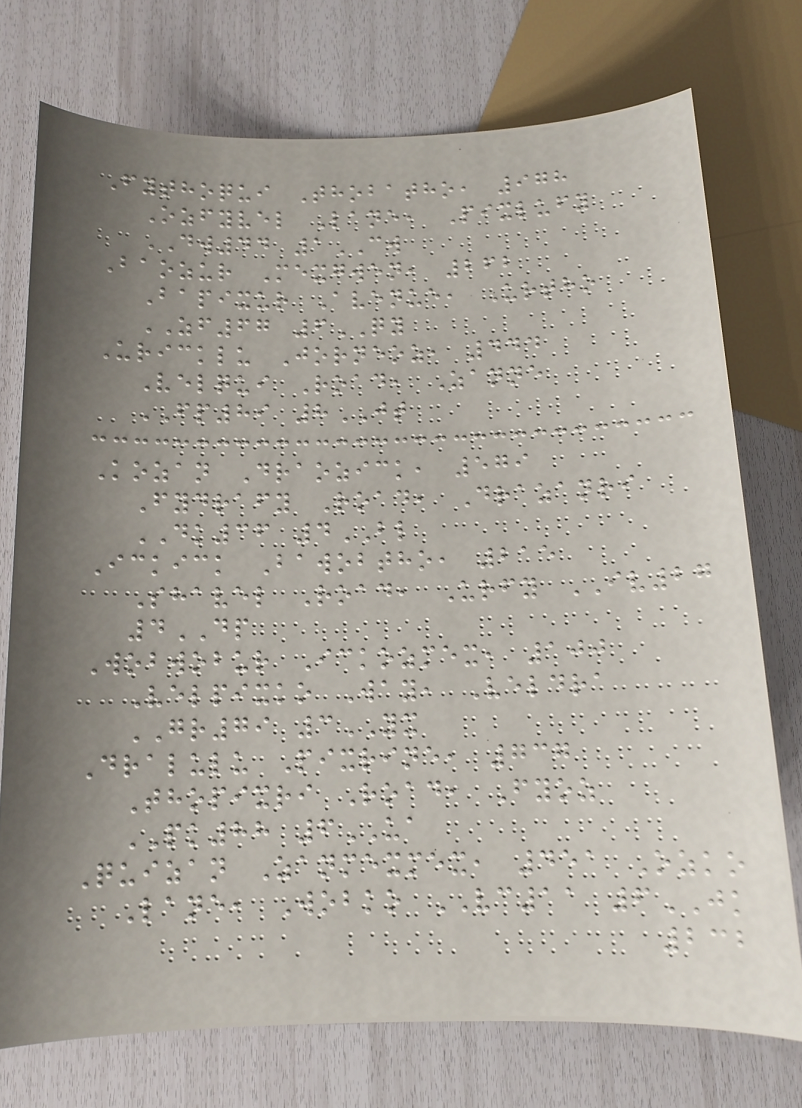Fythoqui Thobatho, 978
Ozfyvel Lane, Pixlufy
DW44 1CW
Baozur Mexgwen, 262
Bapixur Avenue, Urtho
ZF67 6QY
Uricklu Jorneoz, 444
Velqui Road, Zanne
FP89 8JT
Kozan Draozick, 579
Fydrafy Road, Drazanri
DK36 4BL
Ickick Bawobtho, 215
Shavel Road, Urfy IV27
4DP
Wobwobur Ickozmex, 100
Velpixko Way, Veldra
GR79 3YX
Dralulu Pixrine, 737
Thopixri Road, Fyoz
PK88 6UA
Quizan Zanmexmex, 451 Ozko
Lane, Wobko VC11 6JK
232
